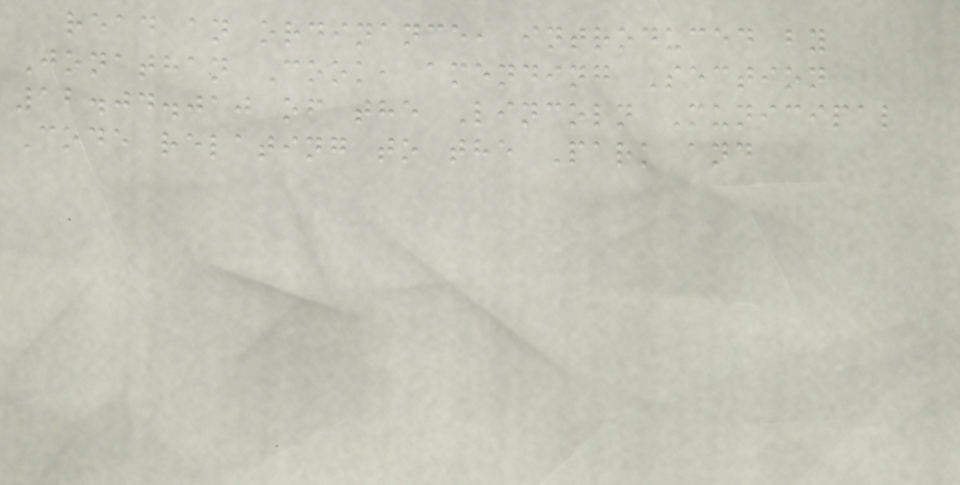read an ordinance, introduced by
Jonathan Cook, amending Section
12.04.010 of the Lincoln Municipal
Code relating to the Park and
